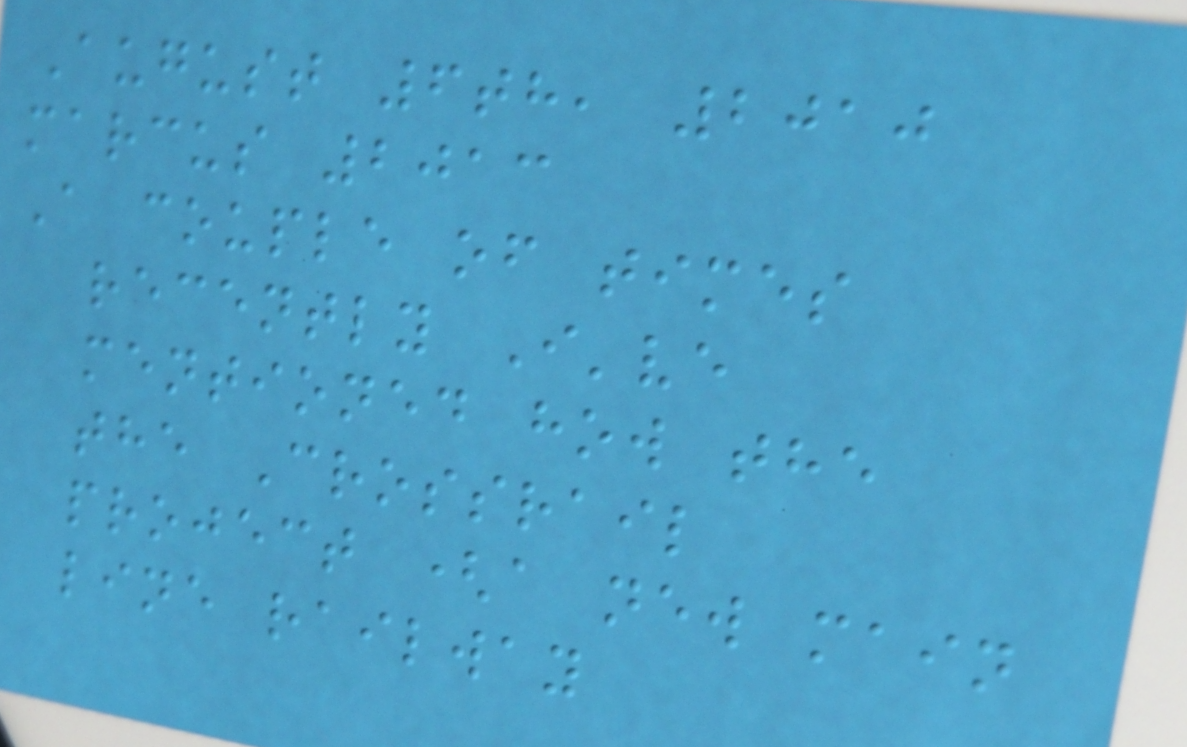August 6th, 2010
marcus 2013
A couple of times
recently I've
mentioned how the
the Crossrail
project (a new main
line railway
